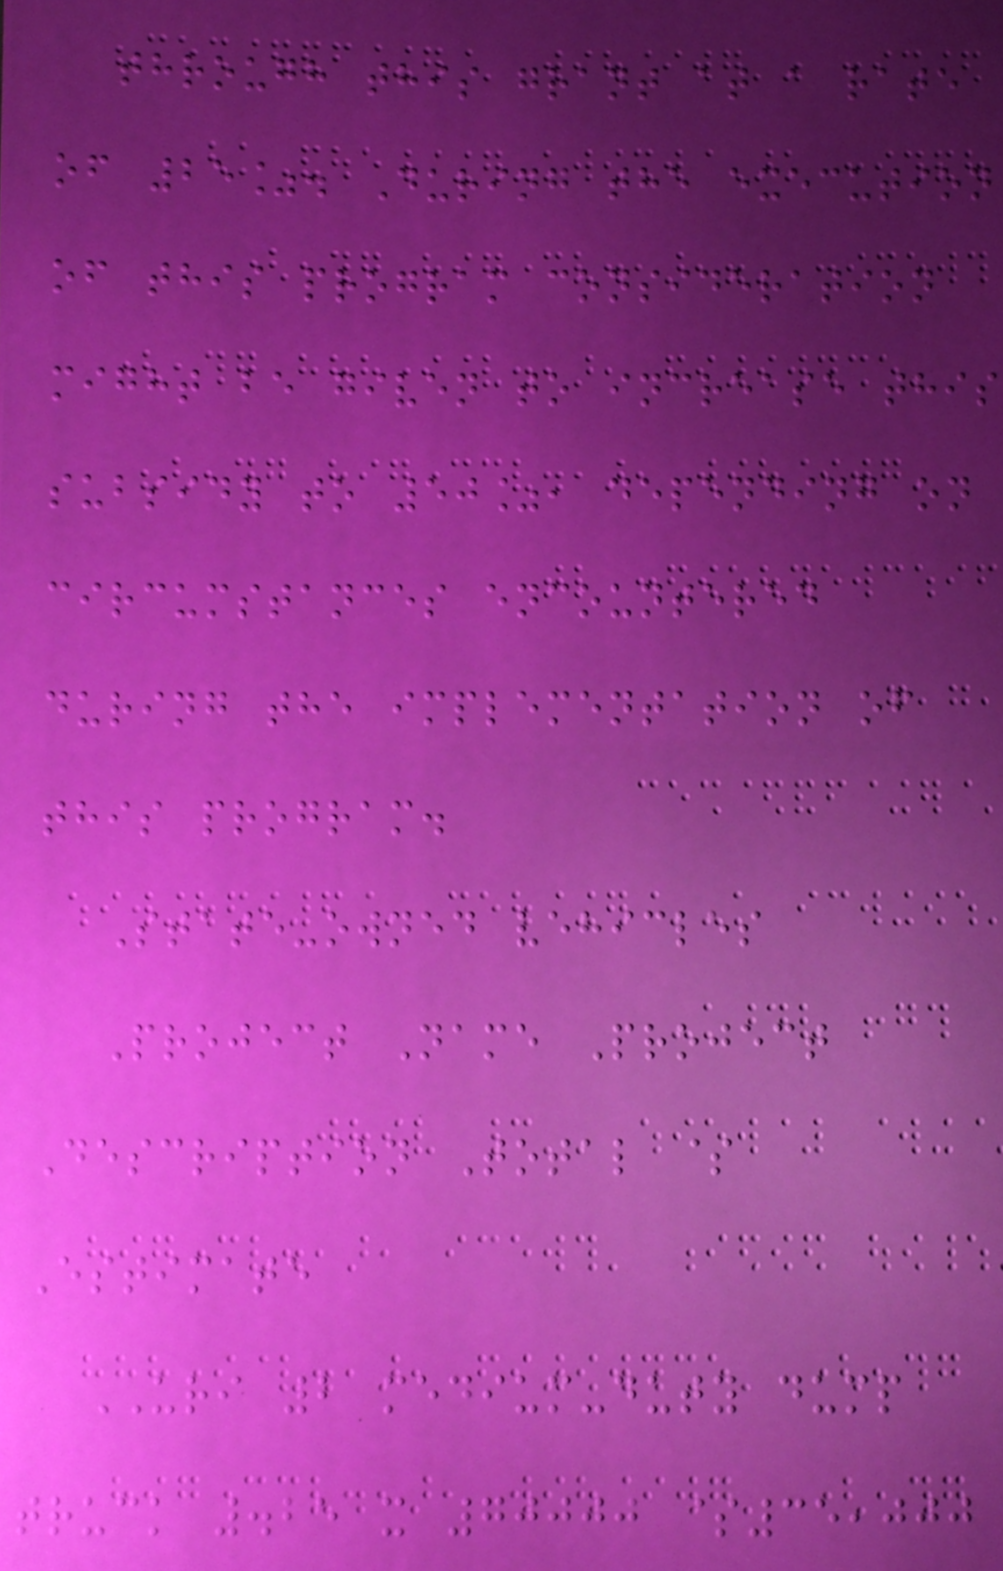through this grant at a rate
of 25%. During the execution
of this program consideration
might be given to increase this
subsidy to 50%, depending on
circumstances encountered
during the implementation of
this program.
State-owned vehicles
Project Name Project
Description Total $
Estimate
URI 2 medium-duty dump
truck .25 x 70000 $35,000
